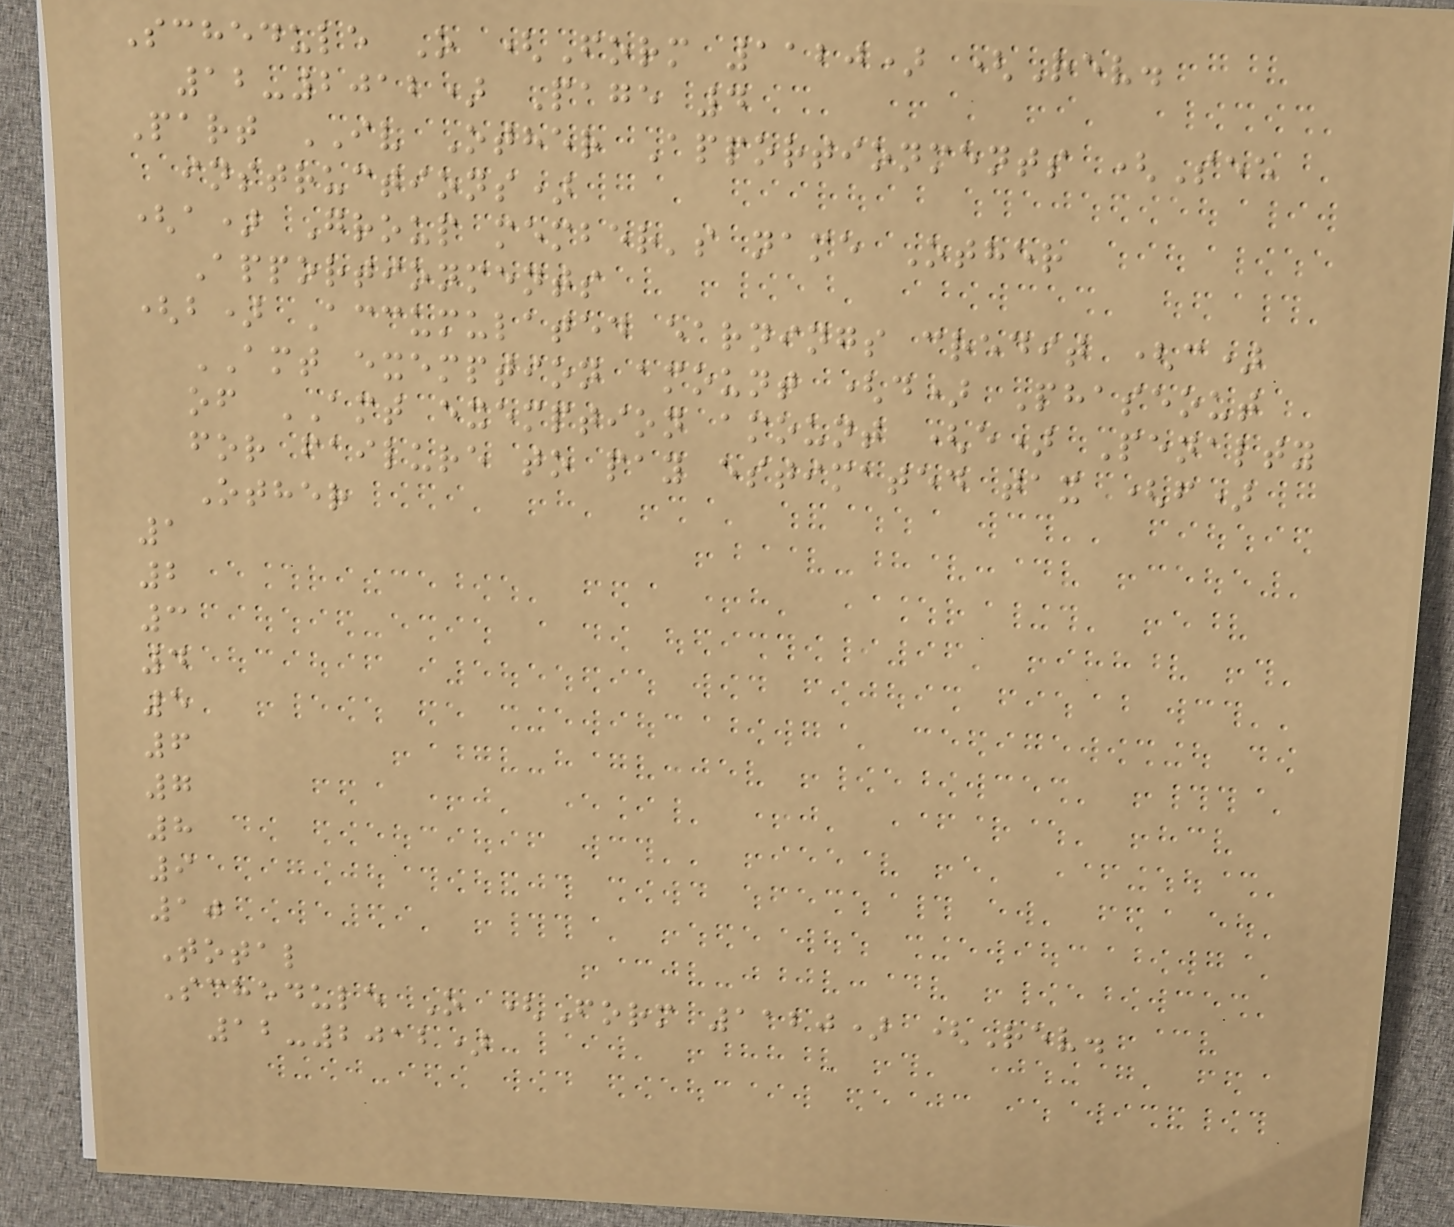Schedule O (Form 1120) (Rev.
12-2012) Page 4
Part IV Other Apportionments (See
instructions)
(a) Group member's name Other
Apportionments
(b) Accumulated earnings credit (c)
AMT exemption amount (d) Phaseout
of AMT exemption amount (e) Penalty
for failure to pay estimated tax (f)
Other
1
2
3
4
5
6
7
8
9
10
Total
Schedule O (Form 1120) (Rev.
12-2012)
